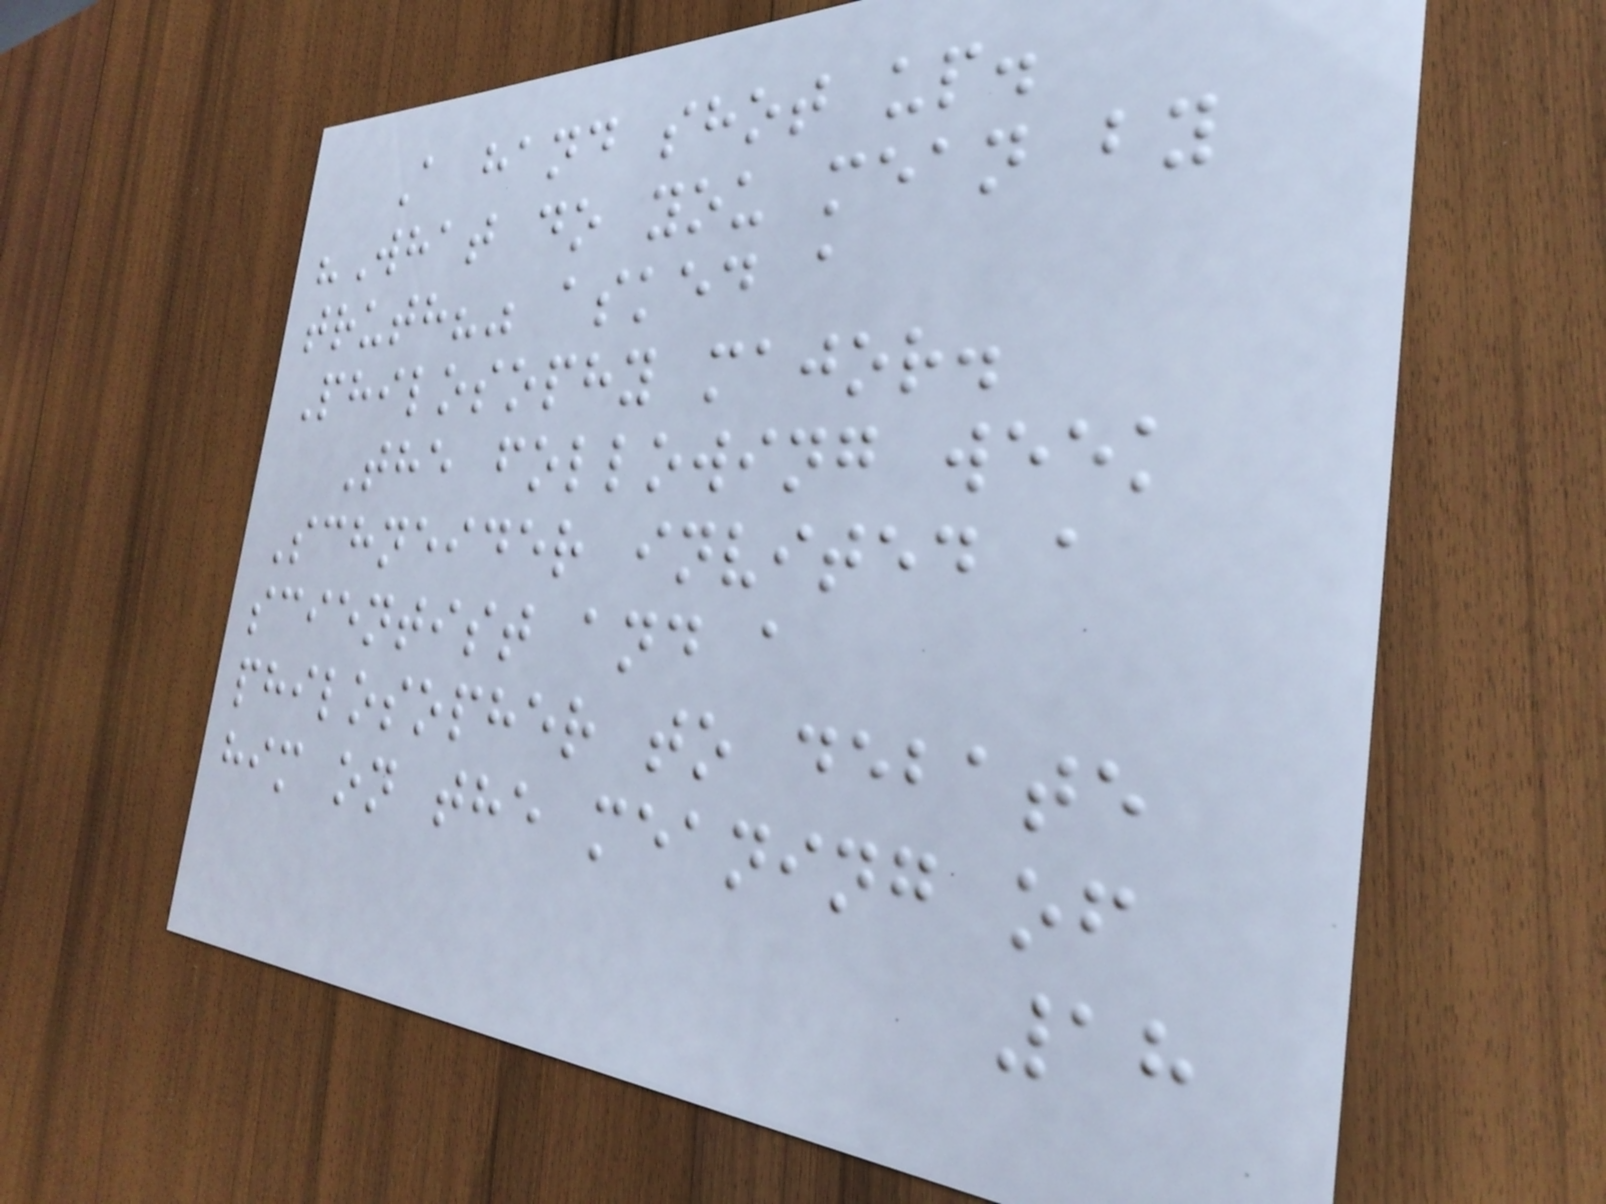A hand shot up.
"What do you mean by
truth?" asked a
Philosophy major.
The following week
Schneider invited a
scientist and a
philosopher to debate
him on the meaning of
18
